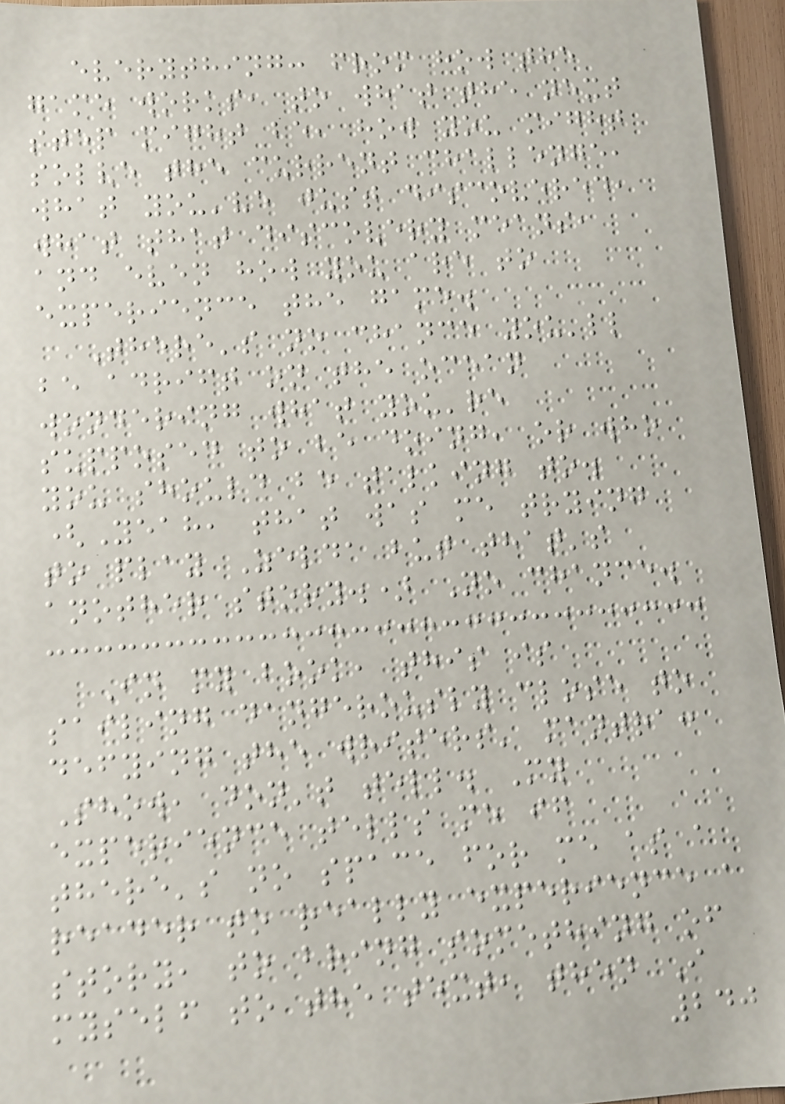everything: from how the
game works, to what the next
step might be, how you might
solve the current challenge,
what you've just discovered,
what that discovery means,
and even how you are to
experience the game.
There's no chance you'll
be adrift on the ocean
wondering what you're
supposed to be doing, or who
you should be talking to.
(Yeah, that was me trying
to play Zelda but that's
another story.) No chance.
In my book, this is
sailing dangerously close to
defying the writers' mantra:
Show, don't tell. My
experience tells me if
there's no space for me as a
reader to really experience a
story, to bring something of
myself to the text, then I
240
